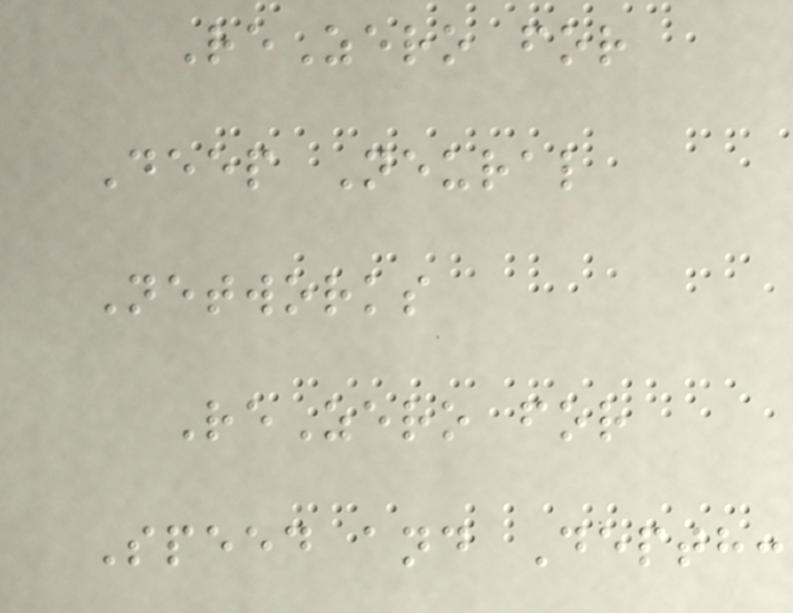ReZero for
Deep Neural
Networks
ReZero for
Speed and Depth:
